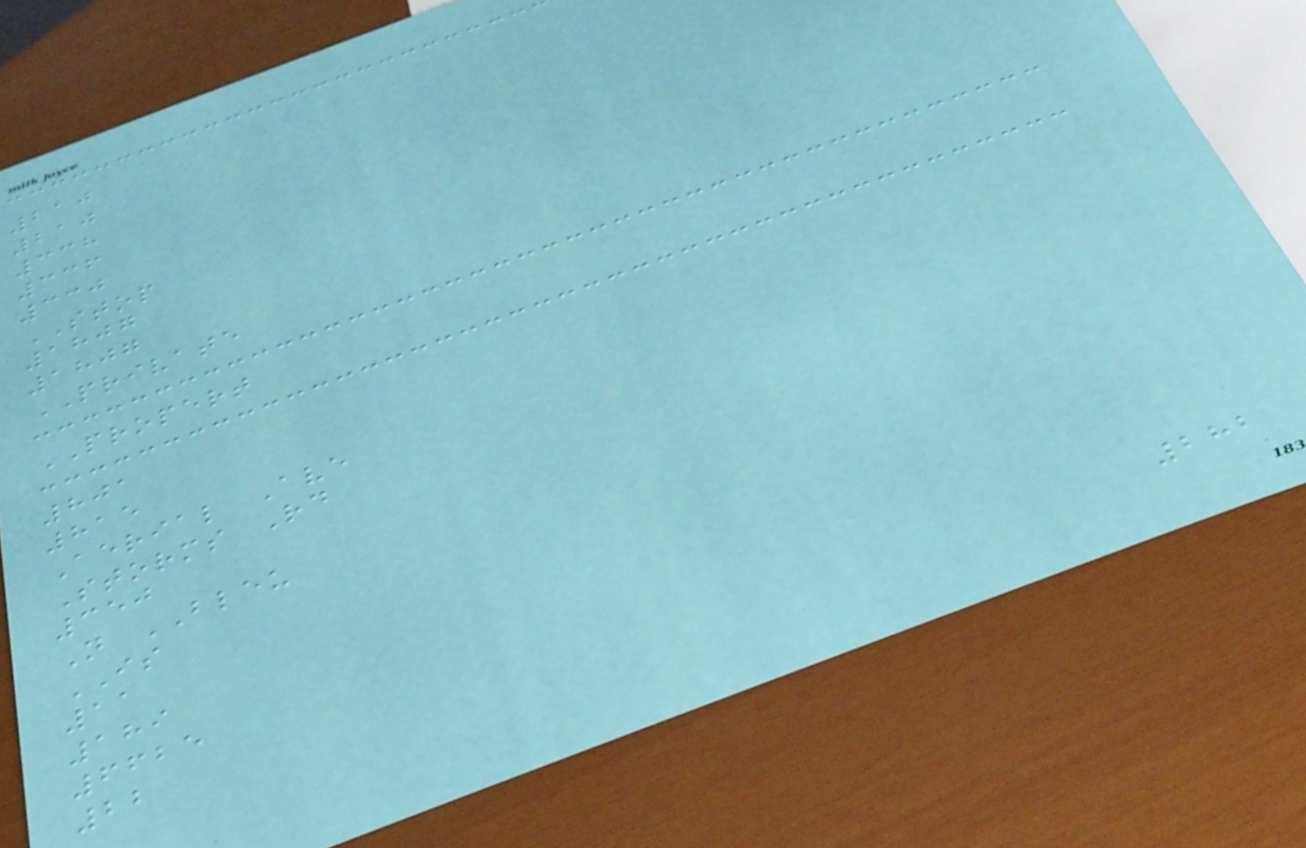210
210
338
336
330
STOP
1807
1807
PRIVATE
PROPERT
801
815
Aerial Ave
Storms Rd
350
N BLEU
IS
11
189
6625
22
282
